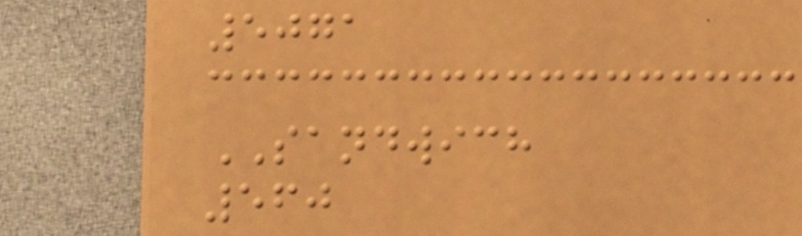5071
SANDWICH
560
